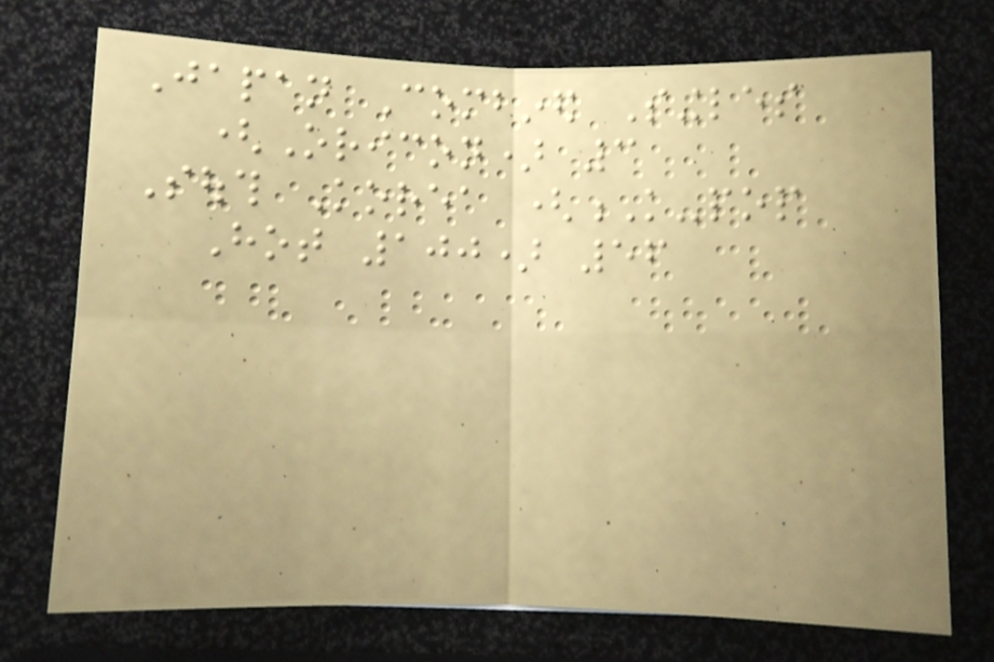Japan Combined Singles
(Oricon) 3
South Korea (K-pop
Hot 100) 56
